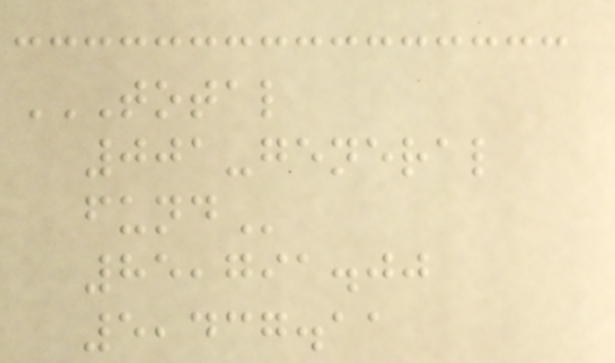TOTAL
001-GENERAL
FUND
85,791.00
5,437.11
